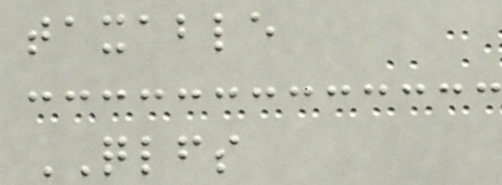taxable
QLFS
